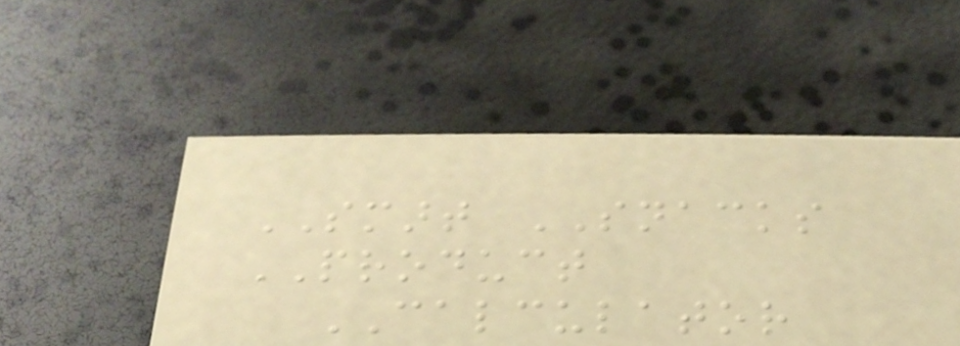SMART SNACKS
PRODUCT
CALCULATOR
